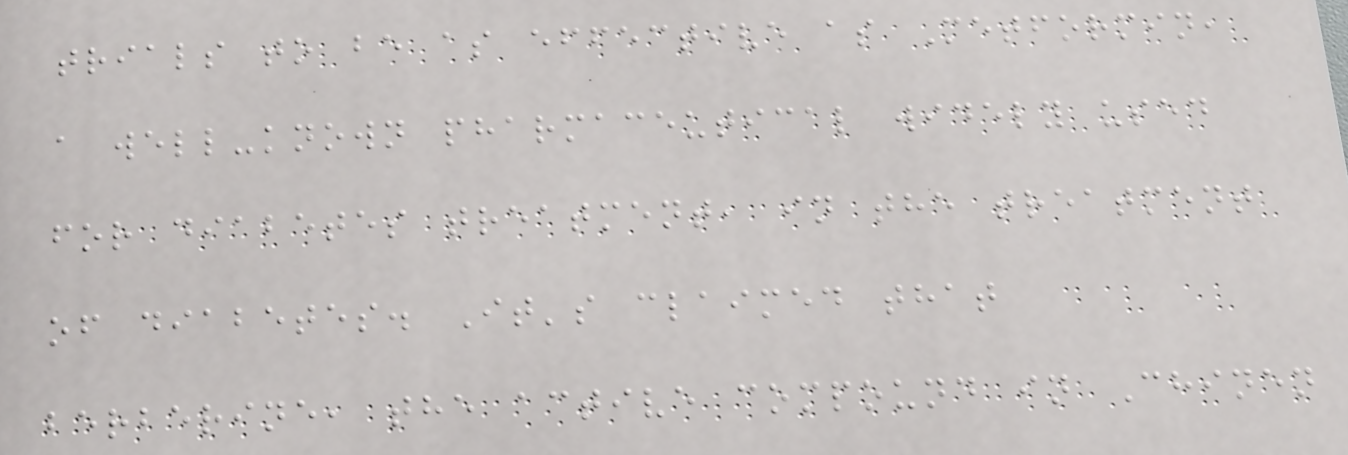trials to be as effective as Metformin,
a well-known pharmaceutical widely used
for diabetes treatment, in the treatment
of diabetes. It's claimed that
berberine, the active compound in Chinen
